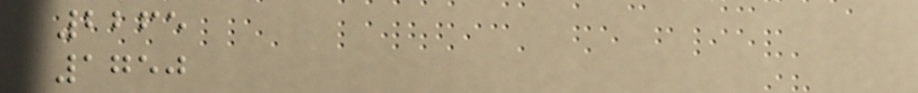2265
1750
